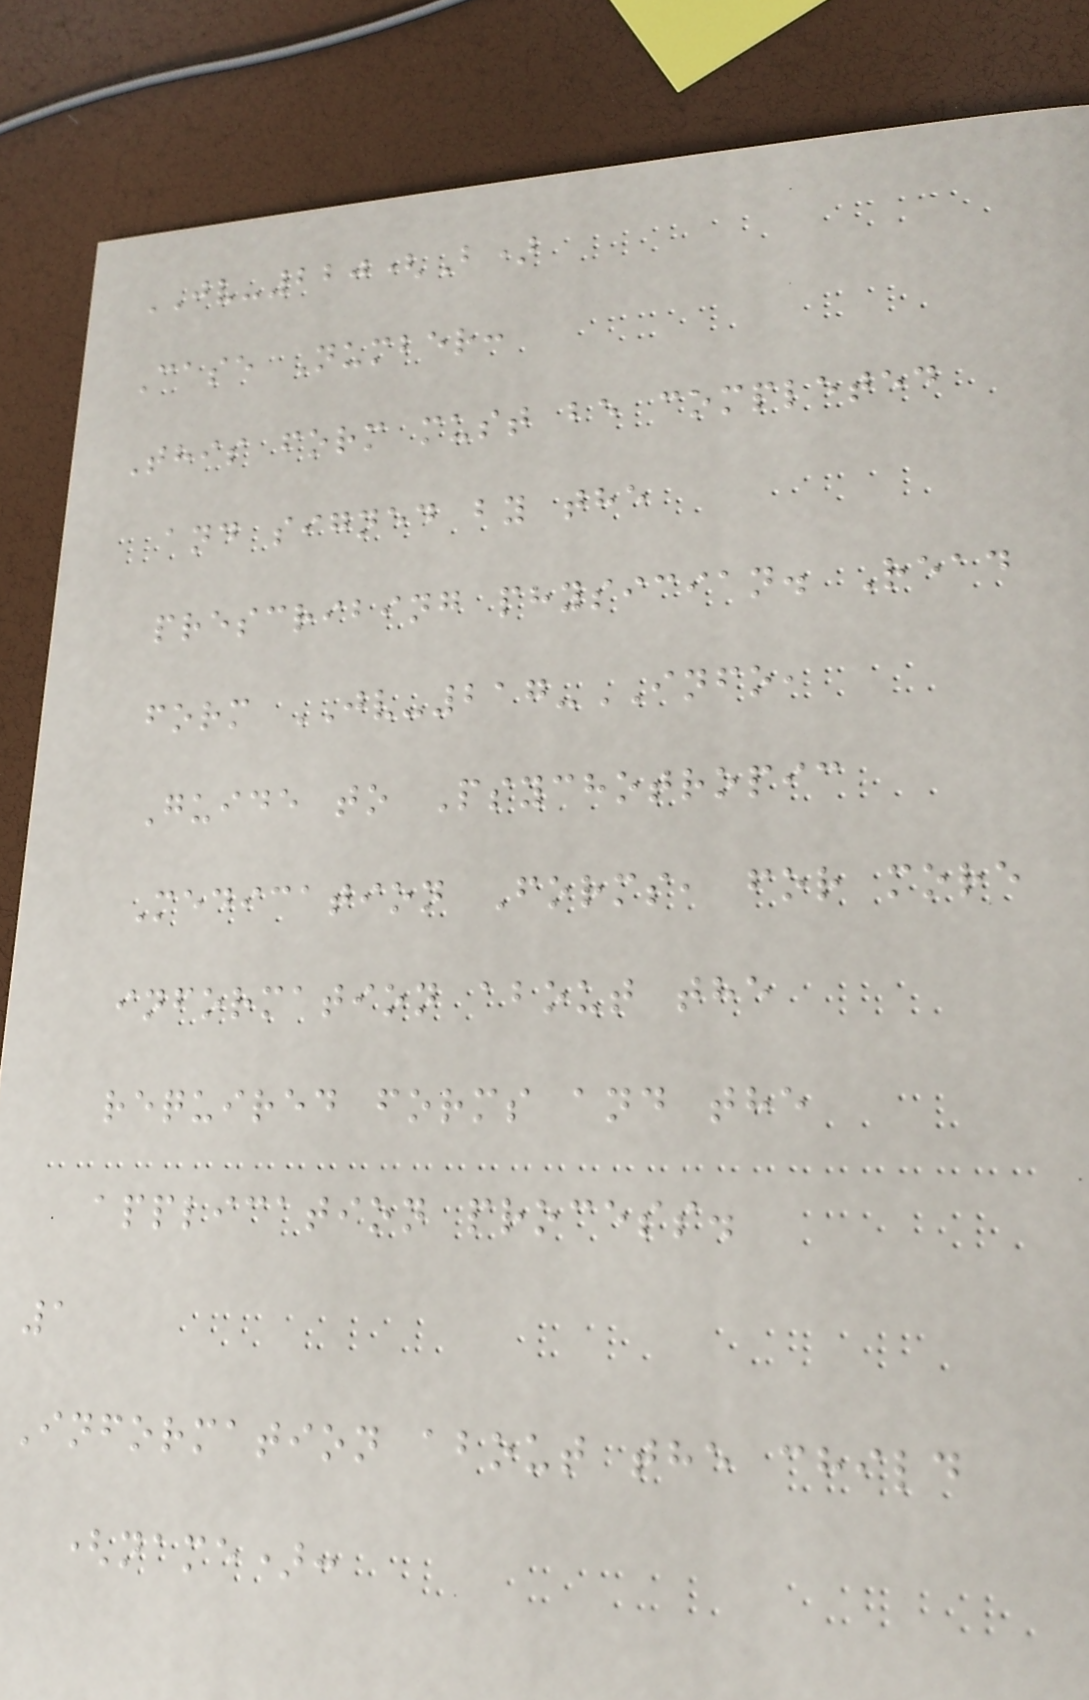JV-220(B)
Case Number:
This form must be completed
and signed by the
prescribing physician. Read
form JV-217-INFO,
Guide to Psychotropic
Medication Forms, for more
information about the
required forms and the
application process.
1
Information about the child
(name):
